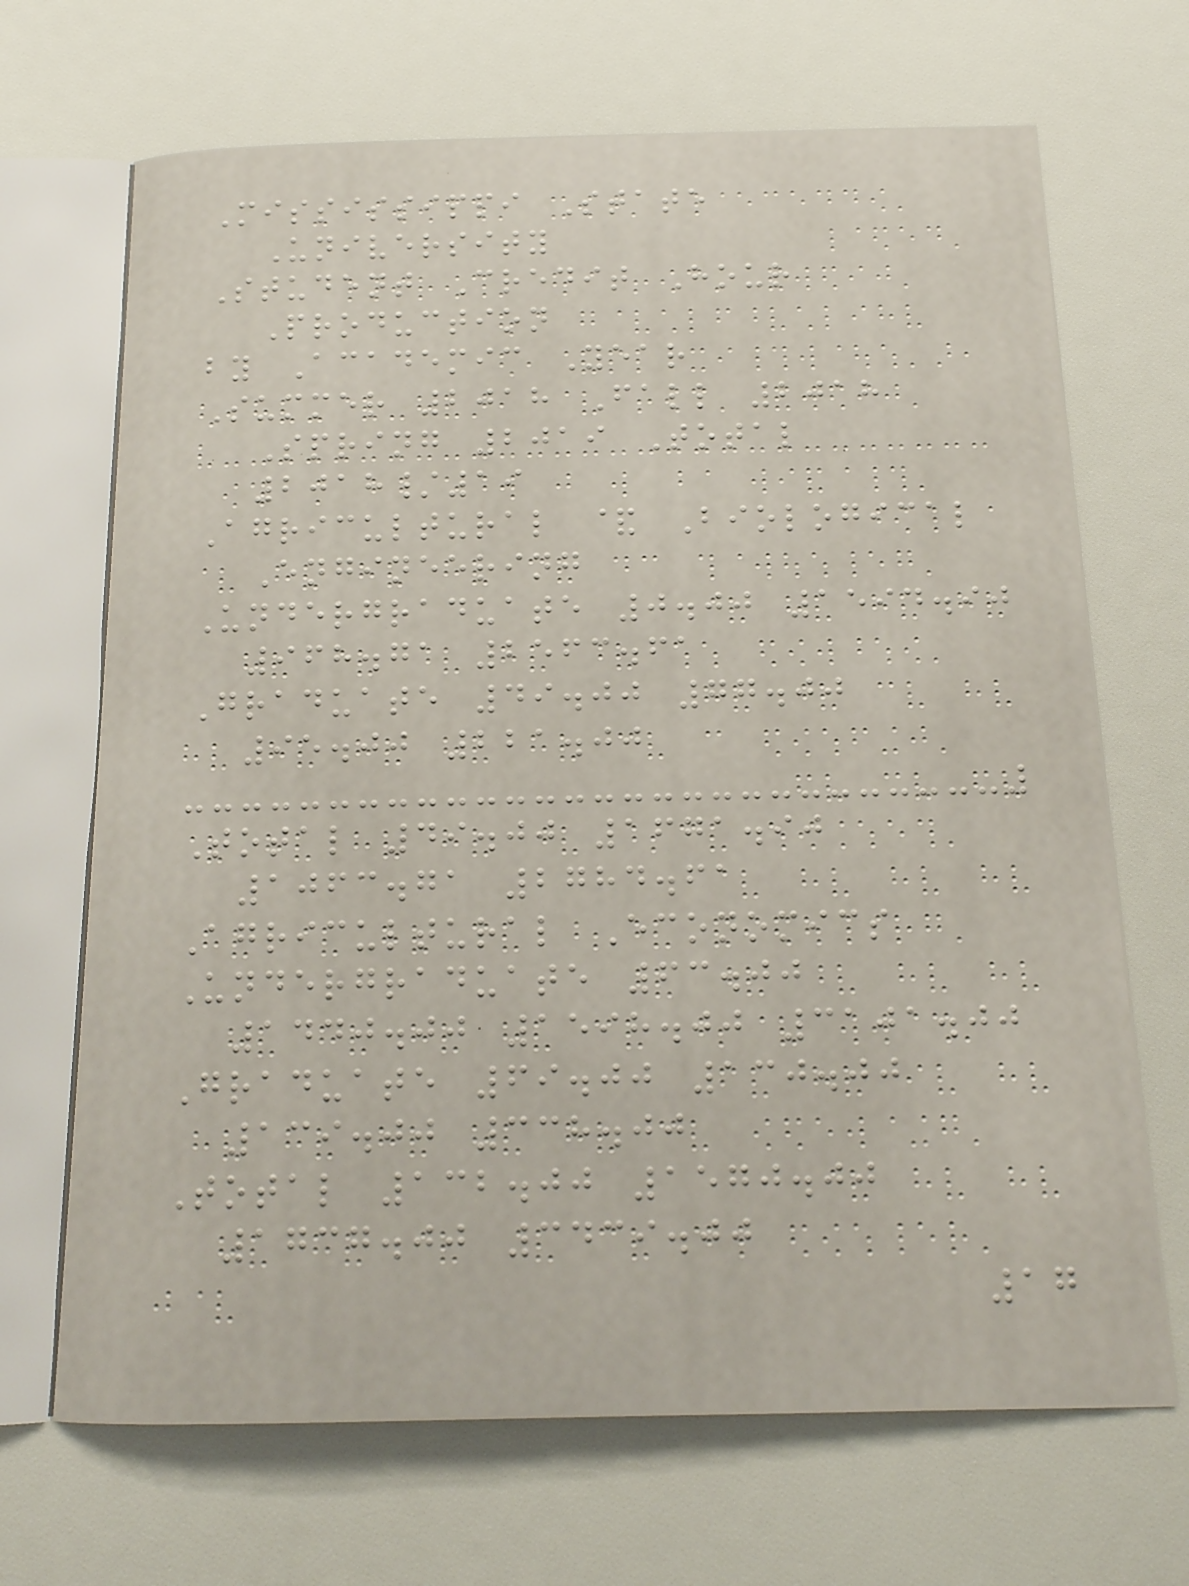Mississippi State
University
Student Credit Hour
Production
by Academic Year
Summer 2018 Fall 2018
Spring 2019 Total
2018/19
Agricultural & Biological
Engineering
Undergraduate 0.00 1594.90
968.71 2563.61
Graduate 49.00 77.00
95.00 221.00
Total 49.00 1671.90
1063.71 2784.61
Agricultural Economics
Undergraduate 63.00
1440.00 1598.00 3101.00
Graduate 69.00 130.00
139.00 338.00
Total 132.00 1570.00
1737.00 3439.00
17
